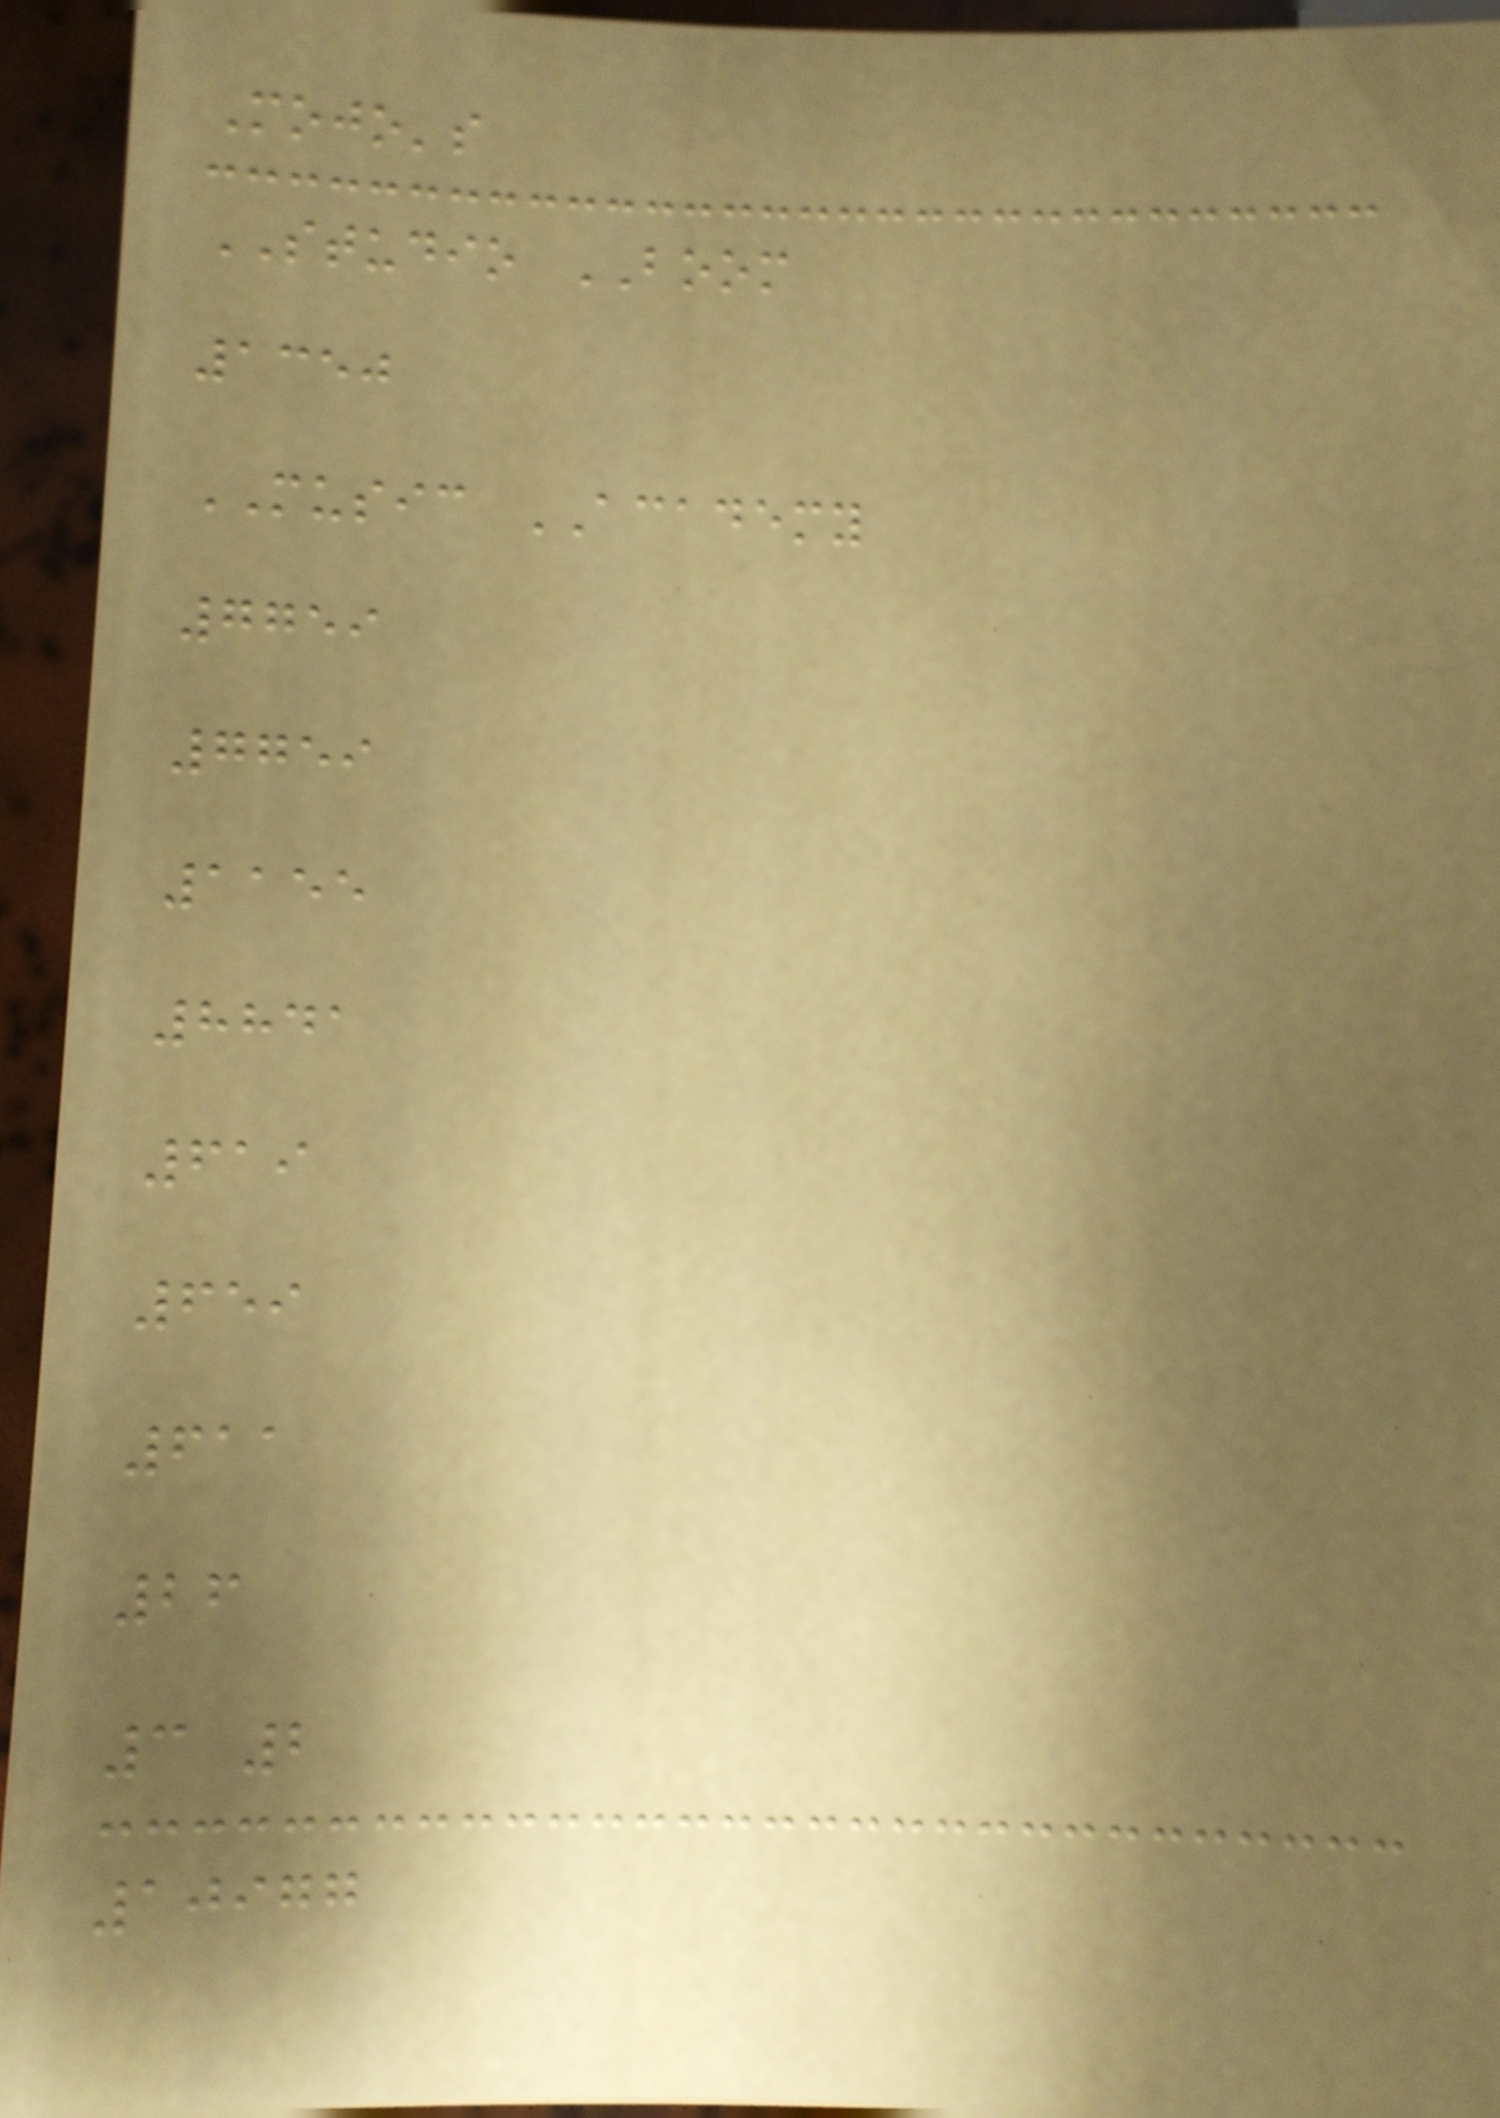Mojo's
STUDIO BOOM
1350
MUSIC ACADEMY
7759
7759
1155
8841
619
659
611
26
3 2
10977
